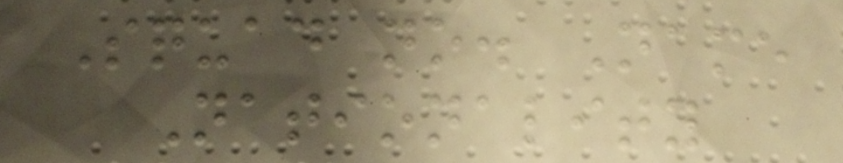Squad no. Name
Nationality
